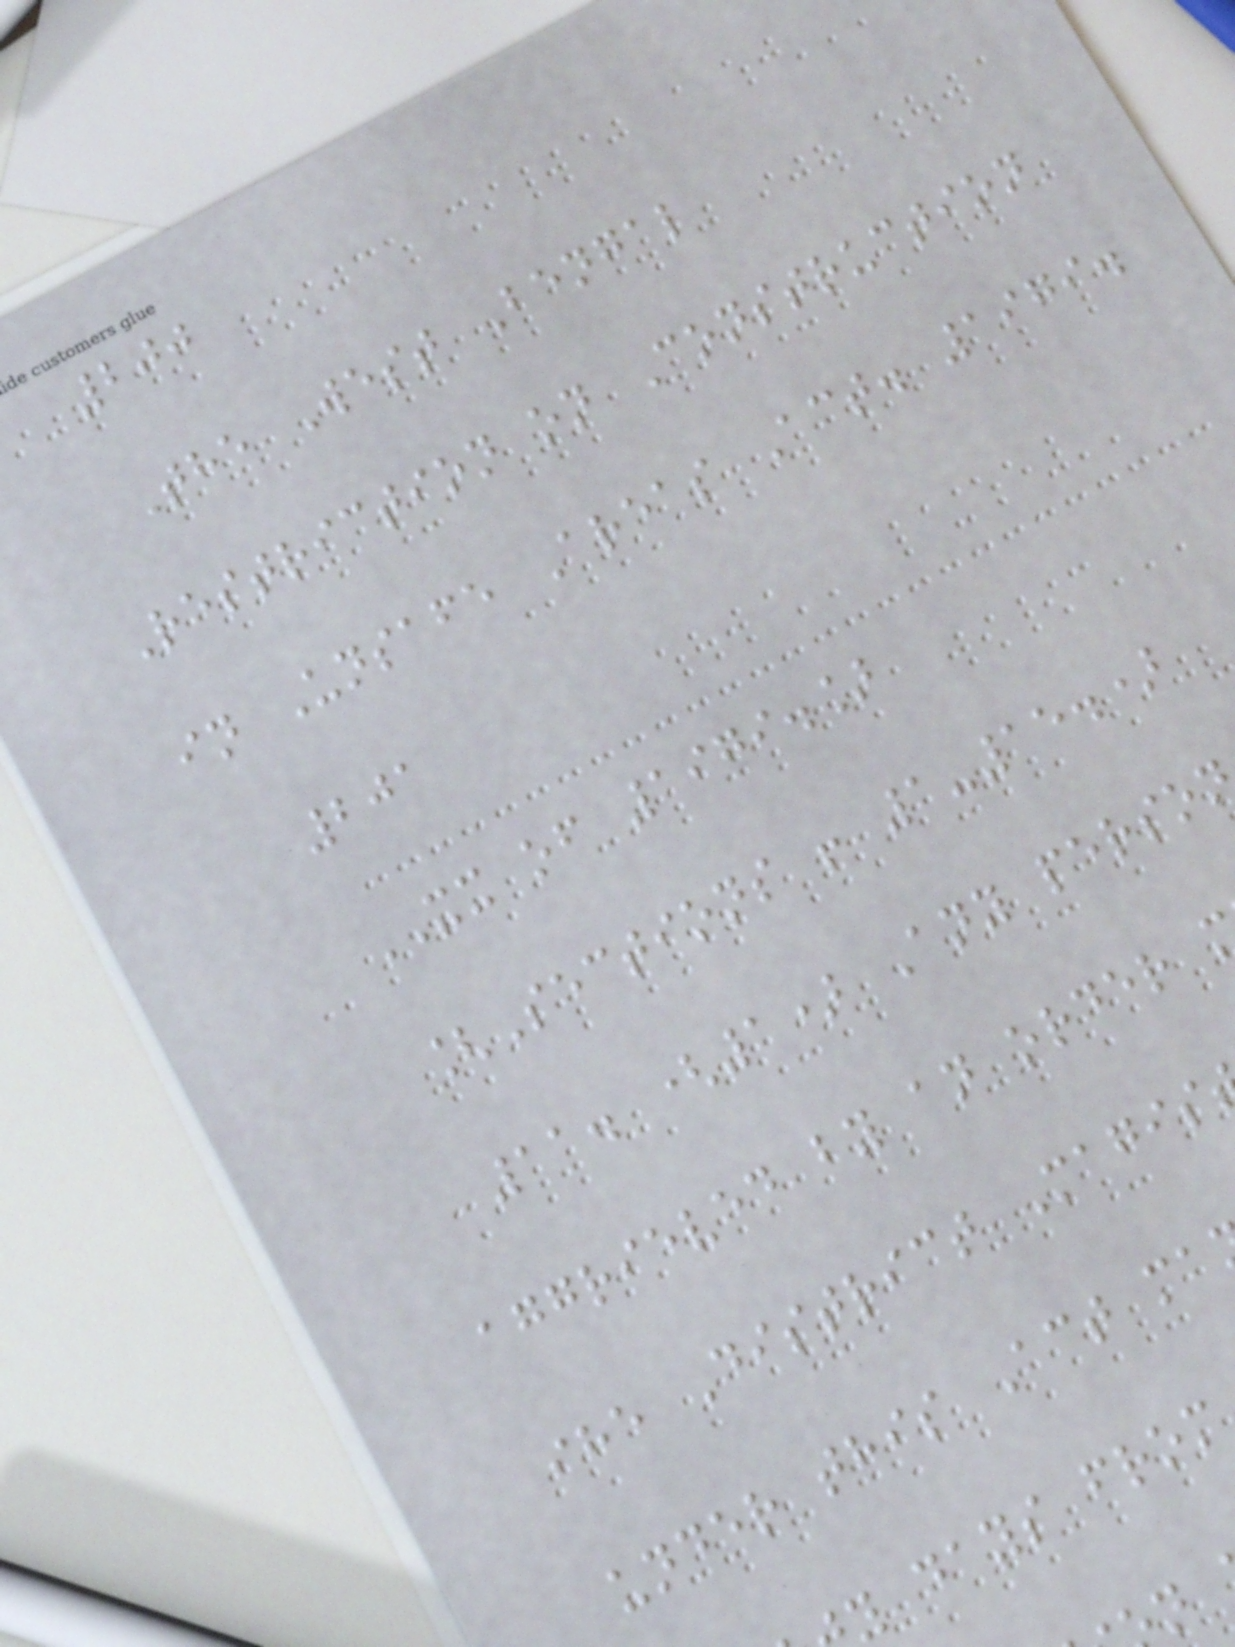200
The West Bengal
Restriction on Construction
in Unsafe Areas Act. 1979.
201
XX of 1979.]
[Sections ! 1-15.)
11. (1) Any person
aggrieved by an order
ihe District Magis
under this Act ma
y days from
